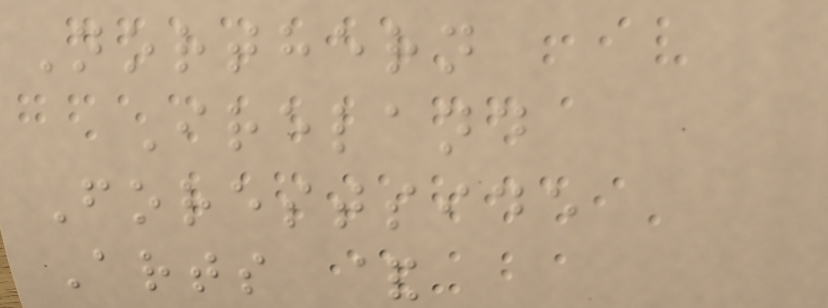Northern
Ireland
Forestside
Arts &
